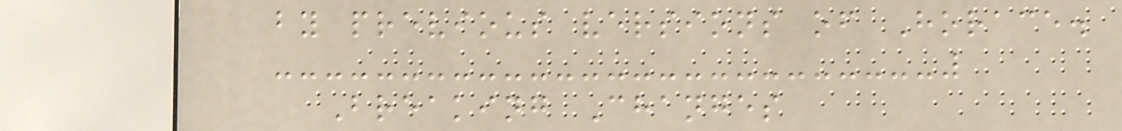by previous versions of Horace.
Breaking Changes
